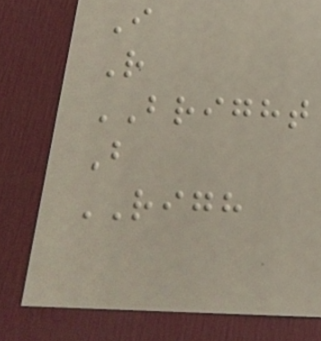I
R
BRIGHT
B
RIGH
